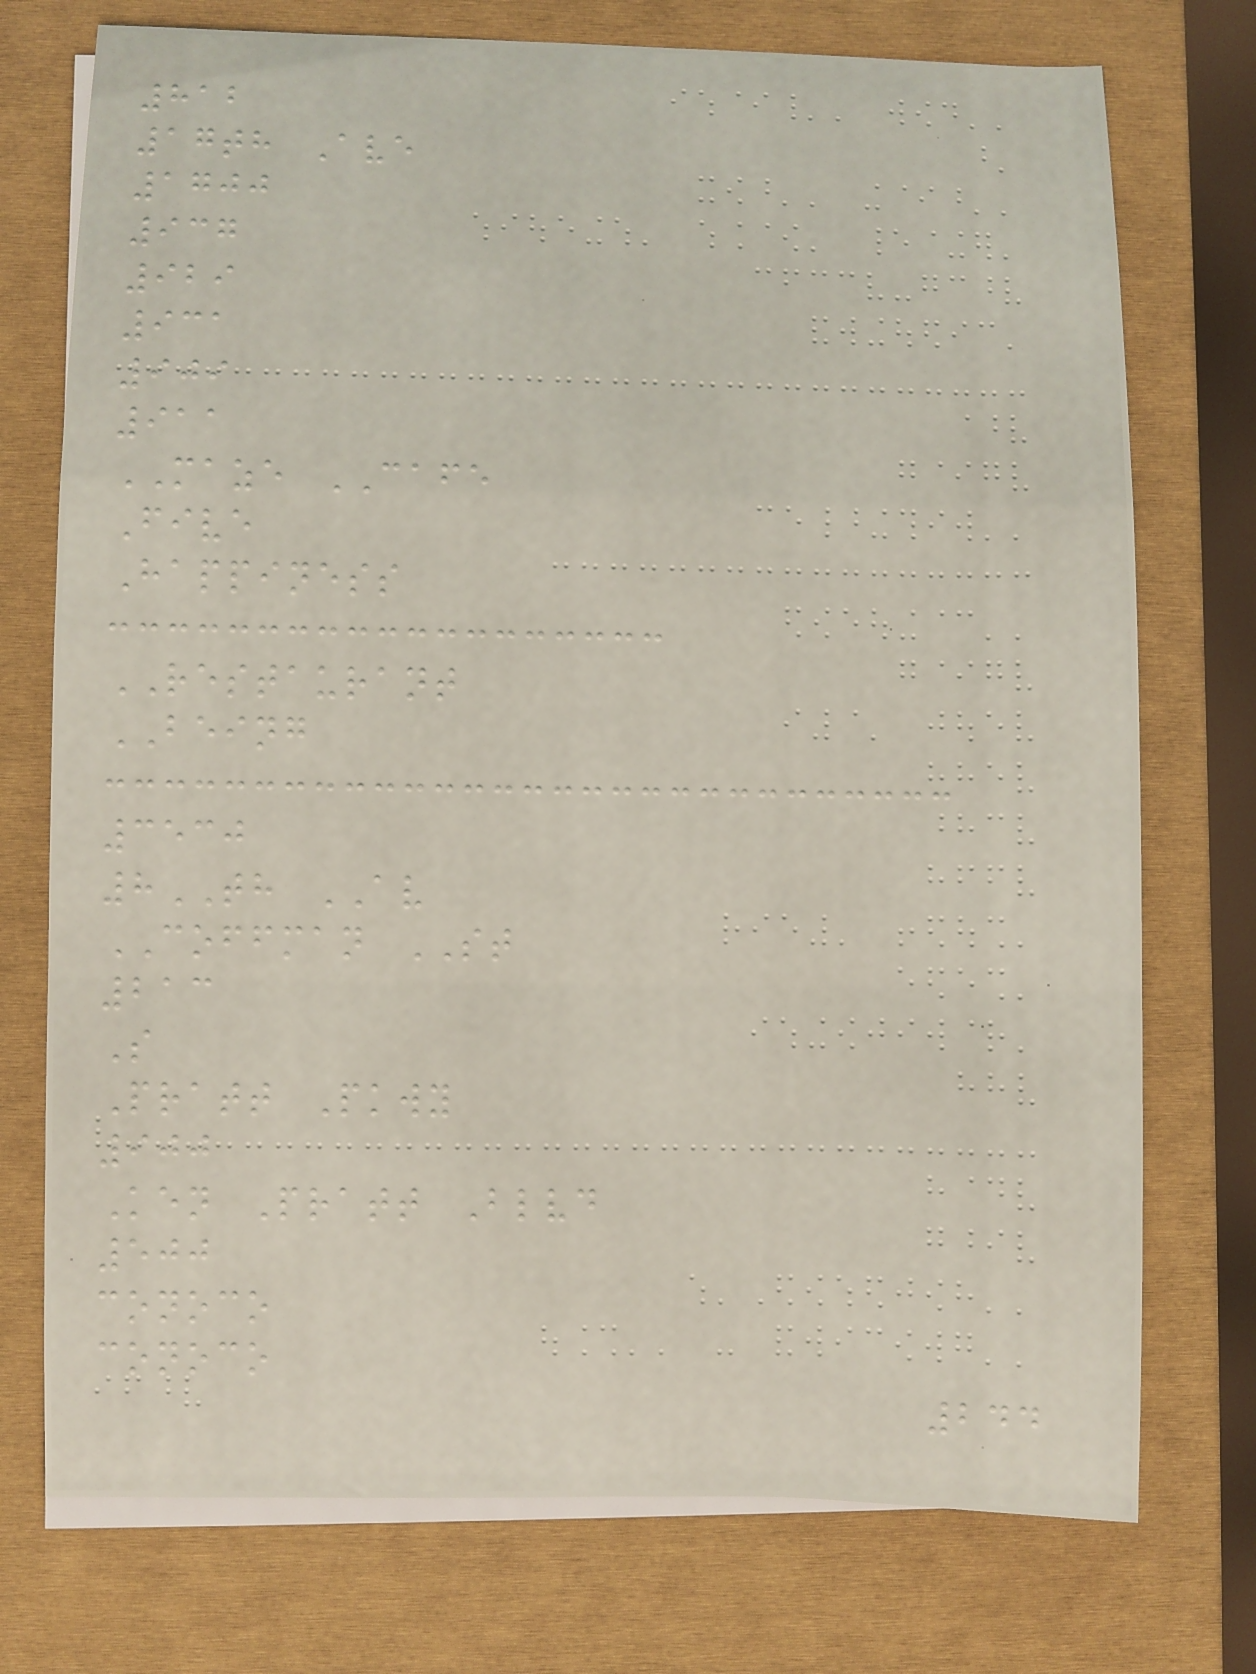812
17th Ave
1700
937
929
931
909
911
MAZE CAFE
Five
Happiness
RESTAURANT
BEING
3530
8TH AV
COFFMAN ST
213
S
Pratt Pkwy
900
Ken Pratt Blvd
500
conoco
conoco
244
